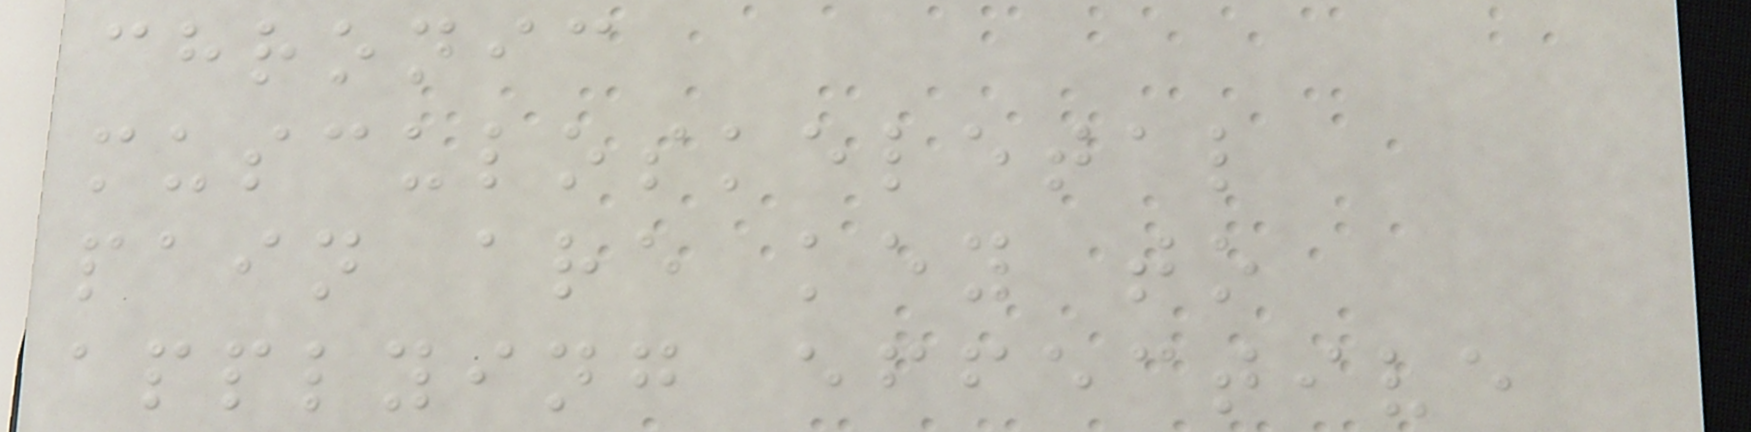chronic
musculoskeletal
pain are key to
applying effective
